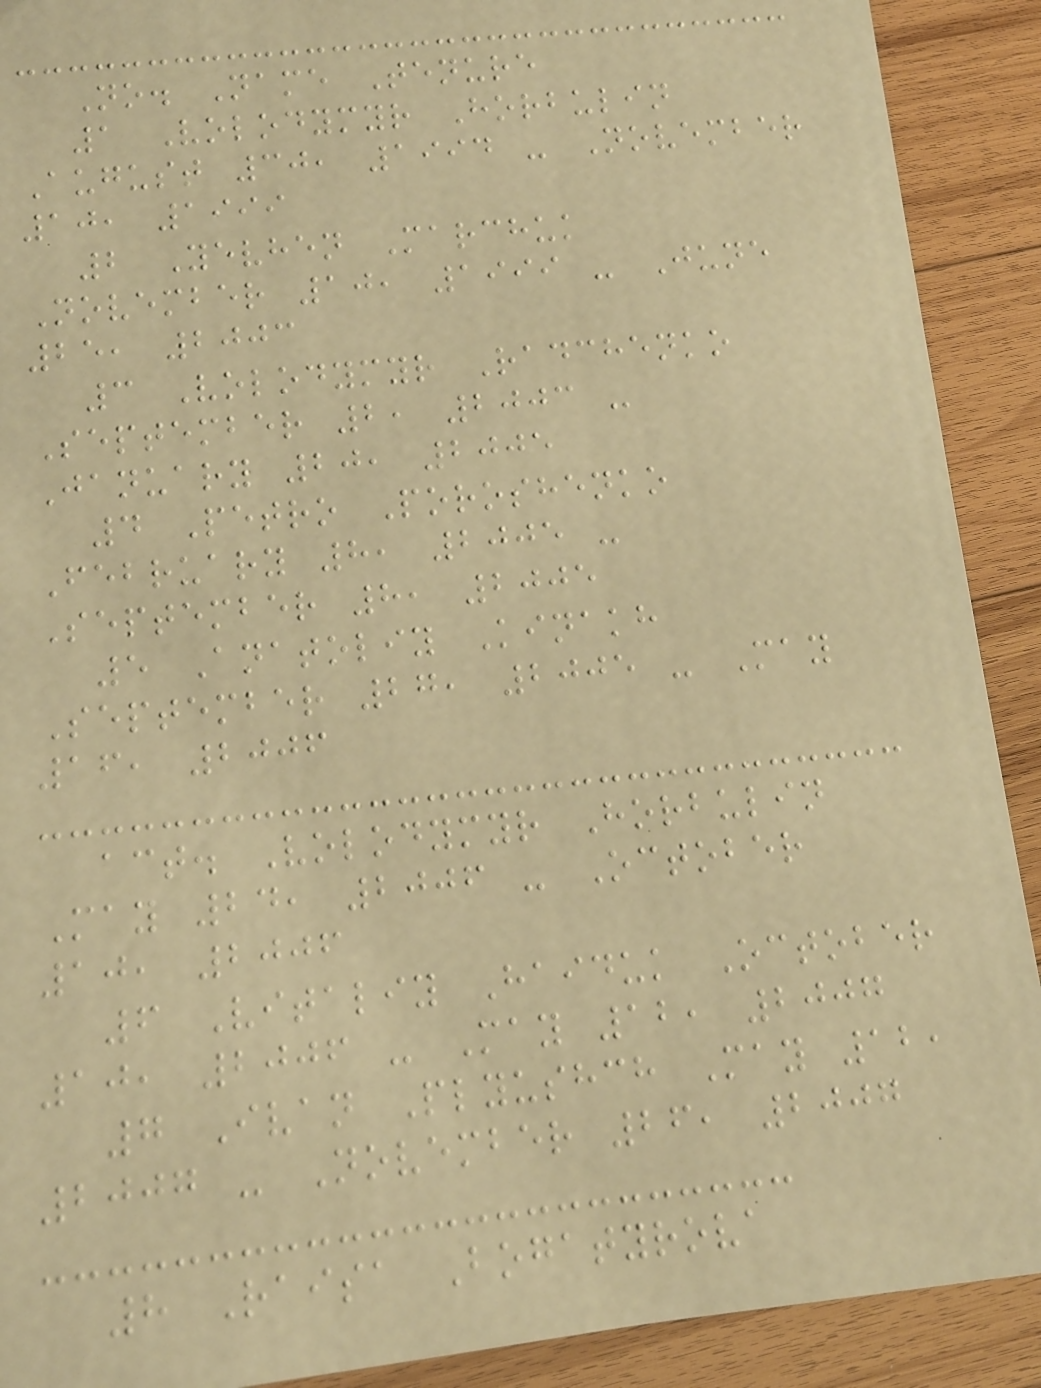No. Name Tenure
1 Volodymyr Horbulin
August 30, 1994 - November
10, 1999
2 Yevhen Marchuk
November 10, 1999 - June
25, 2003
3 Volodymyr Radchenko
September 2, 2003 -
January 20, 2005
4 Petro Poroshenko
February 8, 2005 -
September 8, 2005
5 Anatoliy Kinakh
September 27, 2005 - May
16, 2006
act. Volodymyr Horbulin
May 24, 2006 - October
10, 2006
6 Vitaliy Haiduk October
10, 2006 - May 12, 2007
7 Ivan Plyushch May 12,
2007 - November 26, 2007
8 Raisa Bogatyrova
